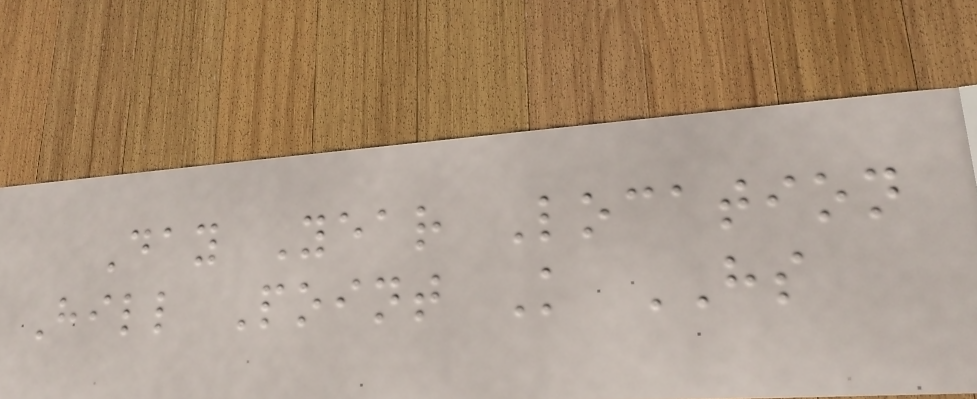Day Year Location
Hill Point K HS
